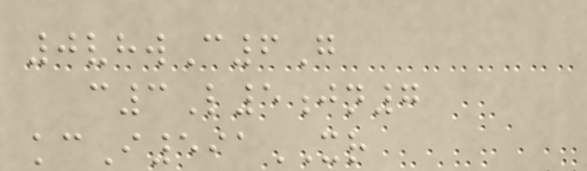0vhwC6G
c3L5jn7
kcI591XR
